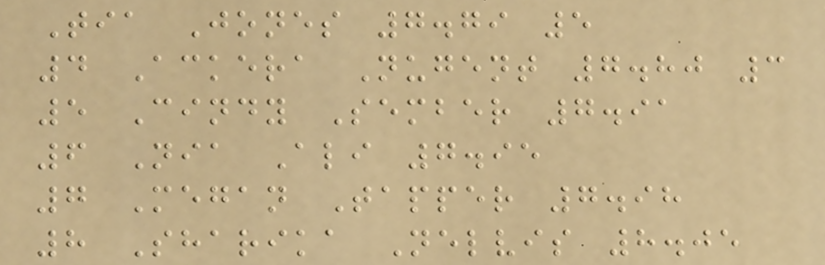Tia Jones 7.79 5
4 Ackera Nugent 7.80 3
5 Cindy Sember 7.91
6 Nia Ali 7.95
7 Megan Tapper 7.98
8 Sharika Nelvis 8.05
